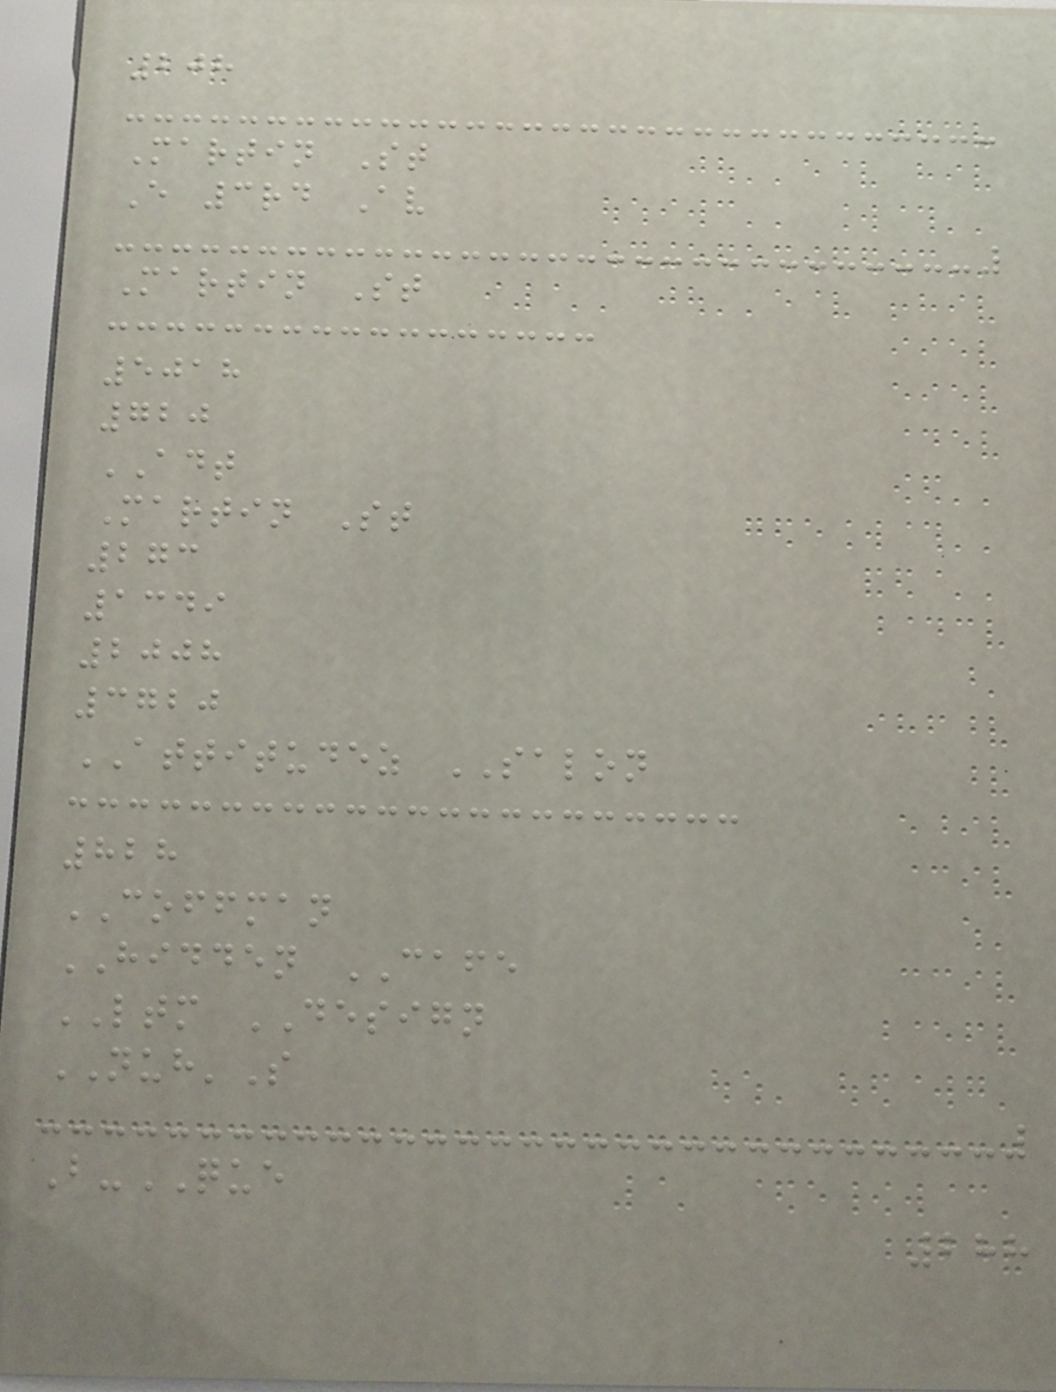208
Martin St
E 3rd Av
Martin St
5018
720
ADT
Martin St
273
1349
2008
3720
ATTITUDEZ SALON
828
COFFMAN
HIDDEN CAFE
LTM DESIGN
NUH'S
B-QUE
288
